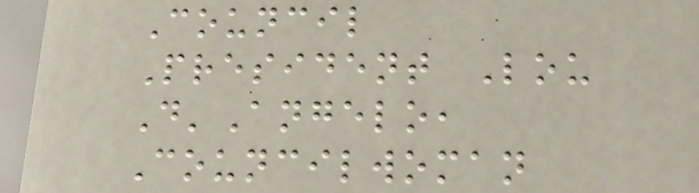Council
President Lou
D'Angelo,
Councilwoman
